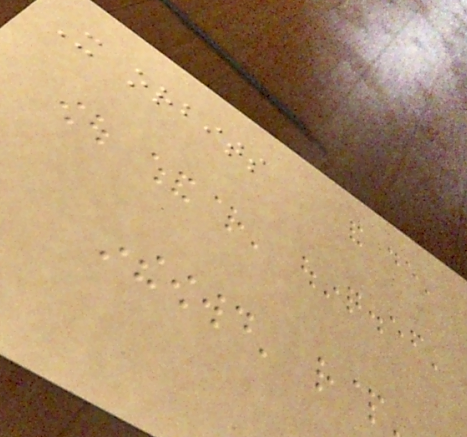It orbits
